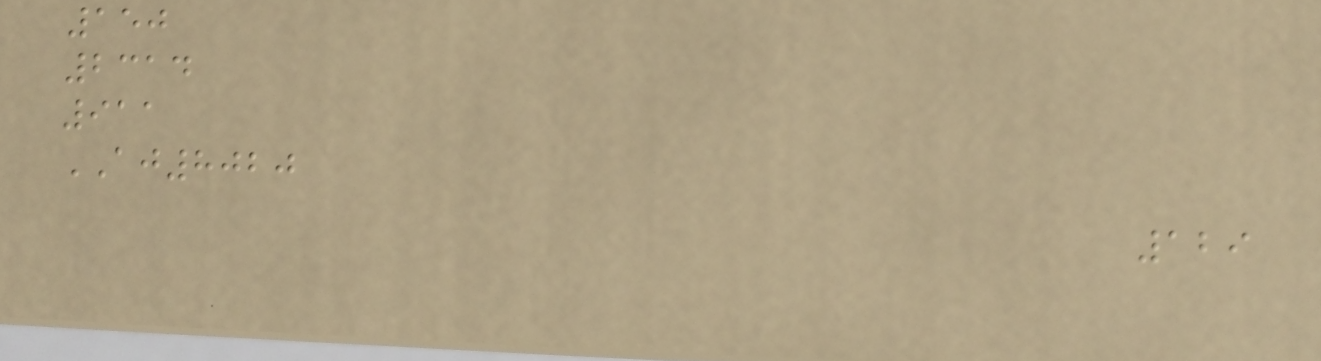150
2314
911
AJ8020
129
